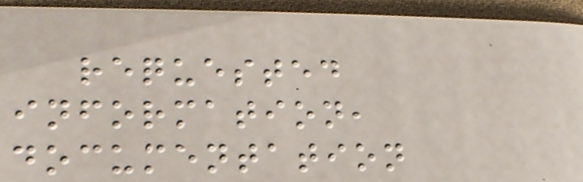requested
information,
documentation
